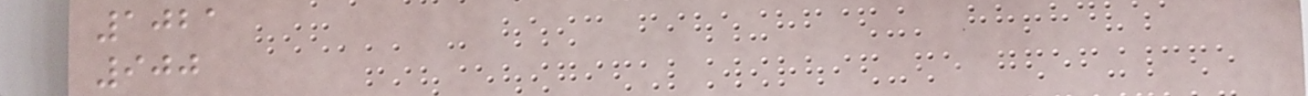1021
900
